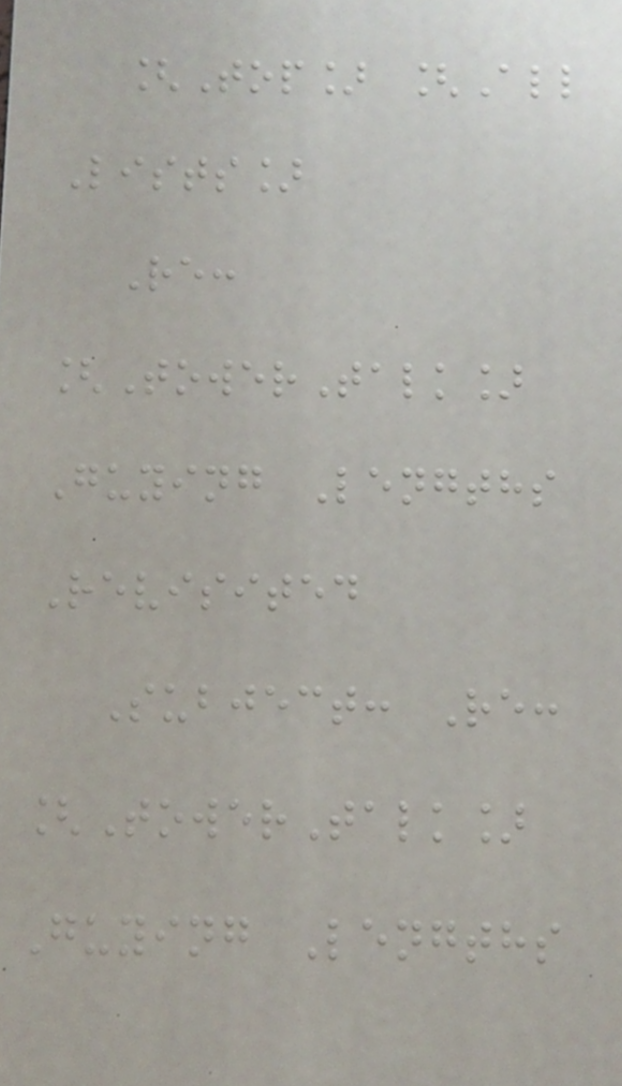[Top] [All
Lists]
Re:
[TowerTalk]
Guying Lengths
Revisited
Subject: Re:
[TowerTalk]
Guying Lengths
